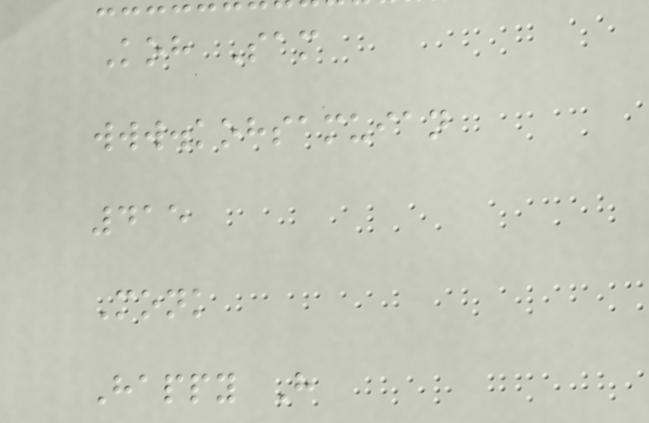Koh Sam
www.kohsamuian
415
Monk
Happy H
